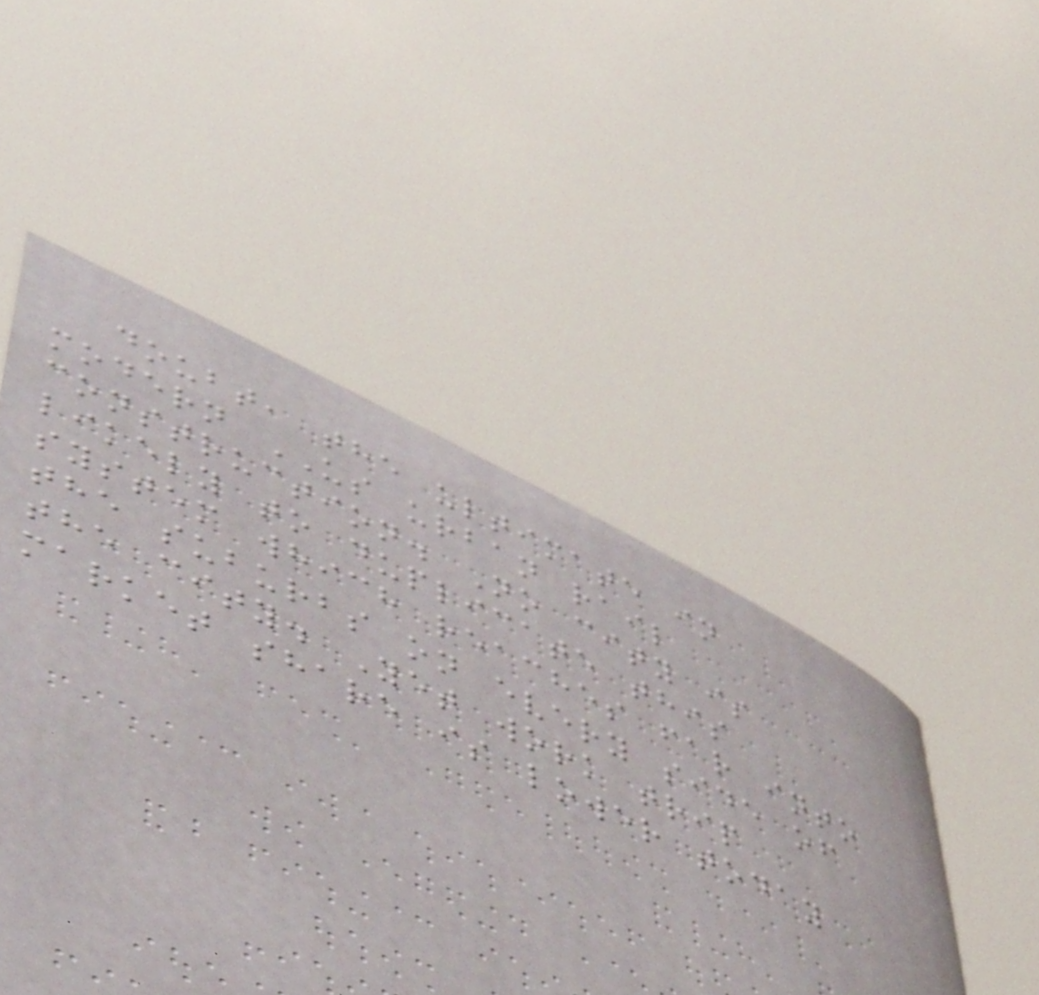doubt, the ultimate in
modern US urban rail
construction. No city is
likely to duplicate this
system which reaches far into
the suburbs on every side of
the city. Yet work trip
market share is lower today
